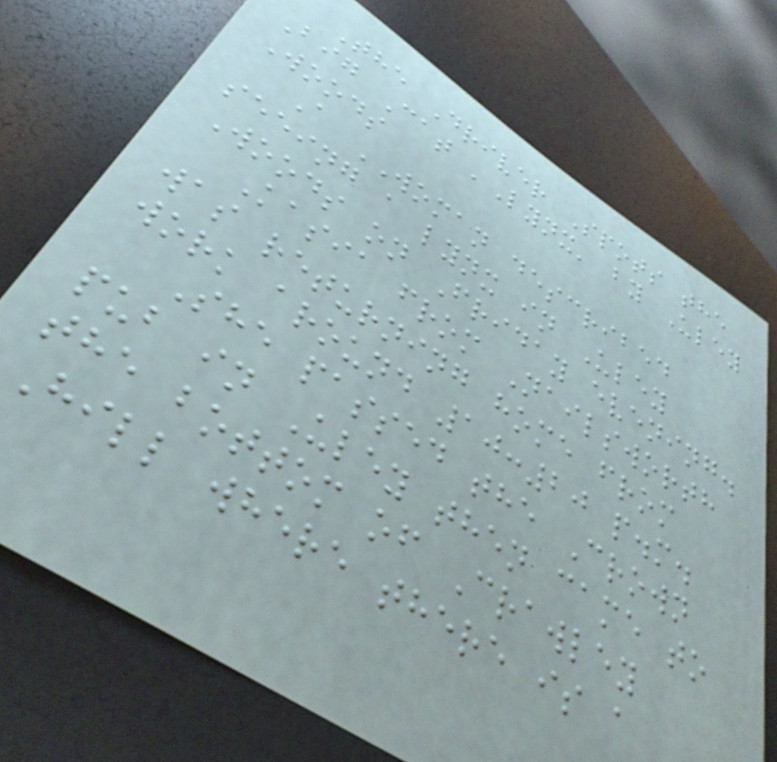The Driver Spots the
Big Cat 'Lynx' by Uley
Woods
A WOMAN described
seeing a lynx in Uley
Woods on Friday evening.
Kasia from Nailsworth
was returning home from
work around 10:20 p.m.
She passed the Crown
pub in Uley then came to
the bottom of Crawley
Hill where there is a
